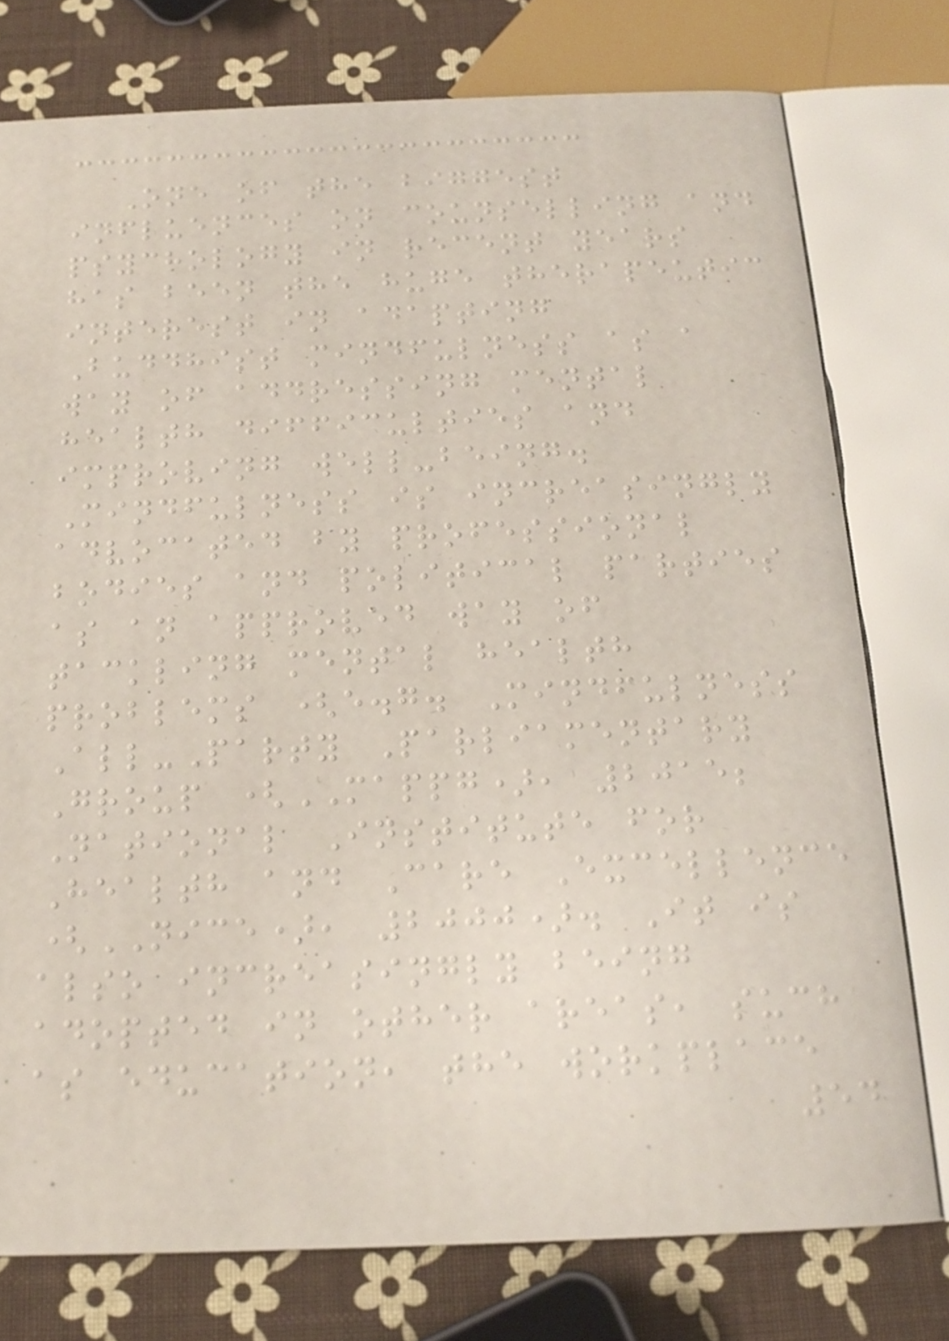One of the biggest
influences on counselling and
psychology in recent years
has been the huge therapeutic
interest in adapting
Buddhist mindfulness as a
way of addressing mental
health difficulties and
improving well-being.
Mindfulness is increasingly
advocated by professional
bodies and political parties
as an approved way of
tackling mental health
problems (e.g. Mindfulness
All-Party Parliamentary
Group (MAPPG), 2015;
National Institute for
Health and Care Excellence
(NICE), 2000). It is
also increasingly being
adopted in other areas, such
as education, the workplace
54
